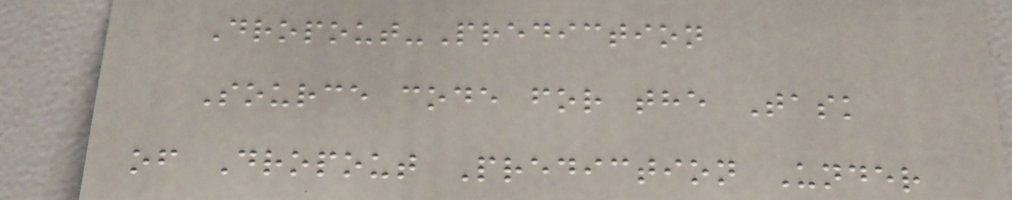Dropout-Prediction
Source code for the Task
of Dropout Prediction Under
